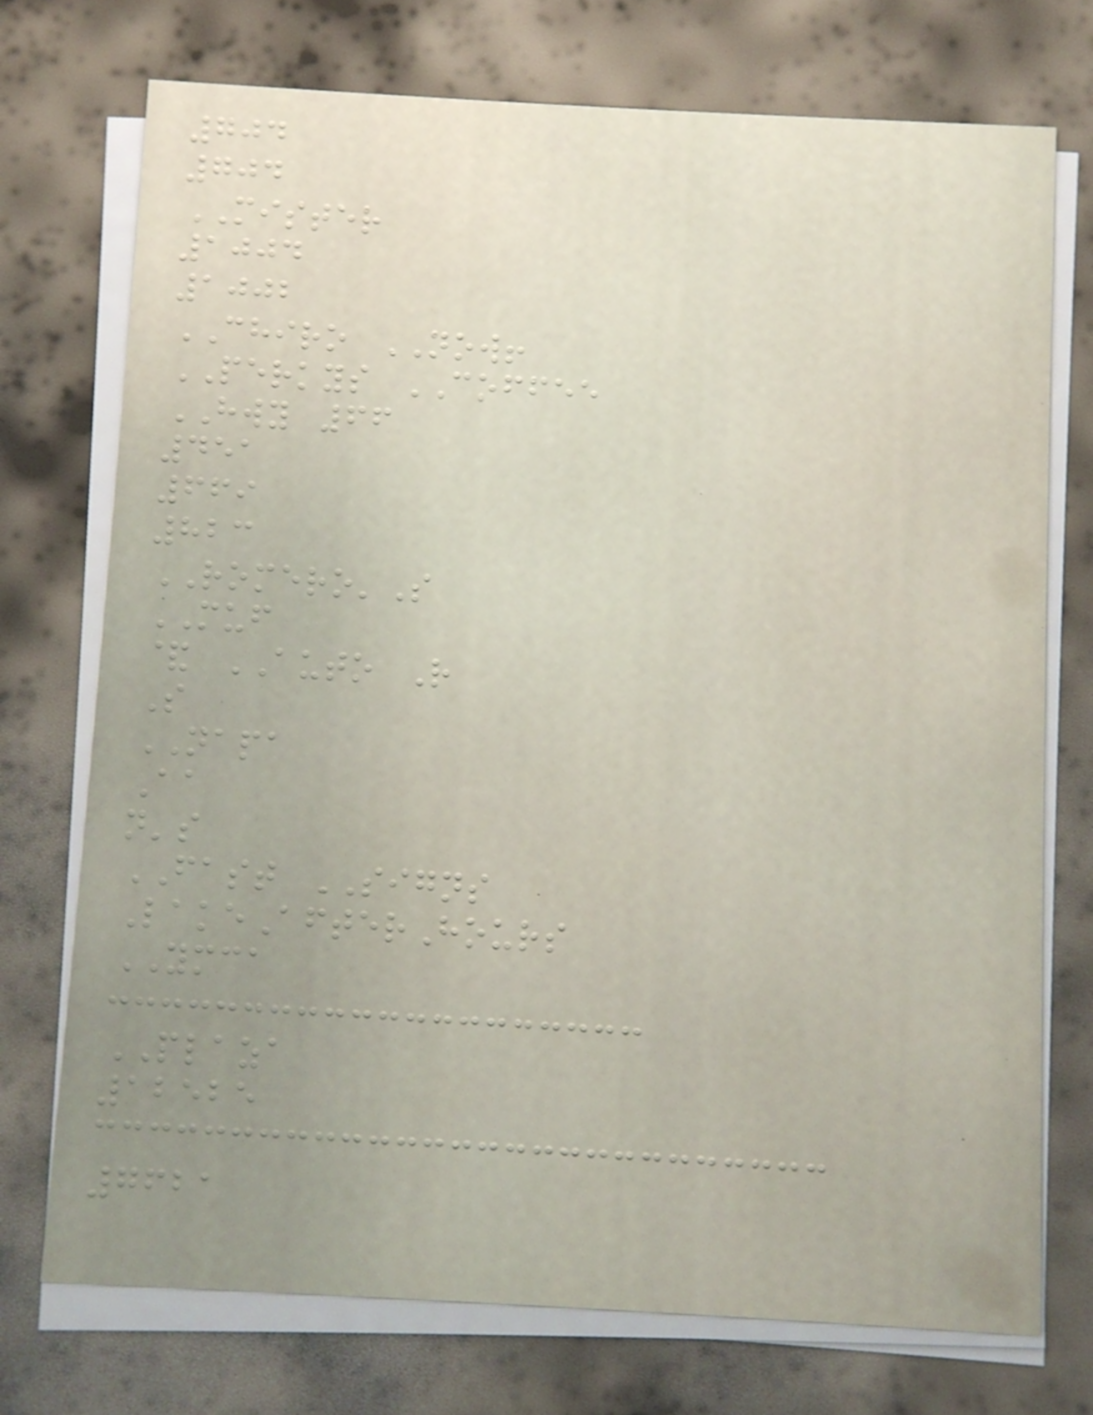704
704
MISTER
1004
1002
CHIRO NOW!
PERKYS COFFEE
HWY 66
451
669
823
ROMERO'S
MUF
& AUTO R
S
NAPA
Aa
n's
FAST SIGNS
LakeAfterHours
YMCA
PLAZA
12525
7621
